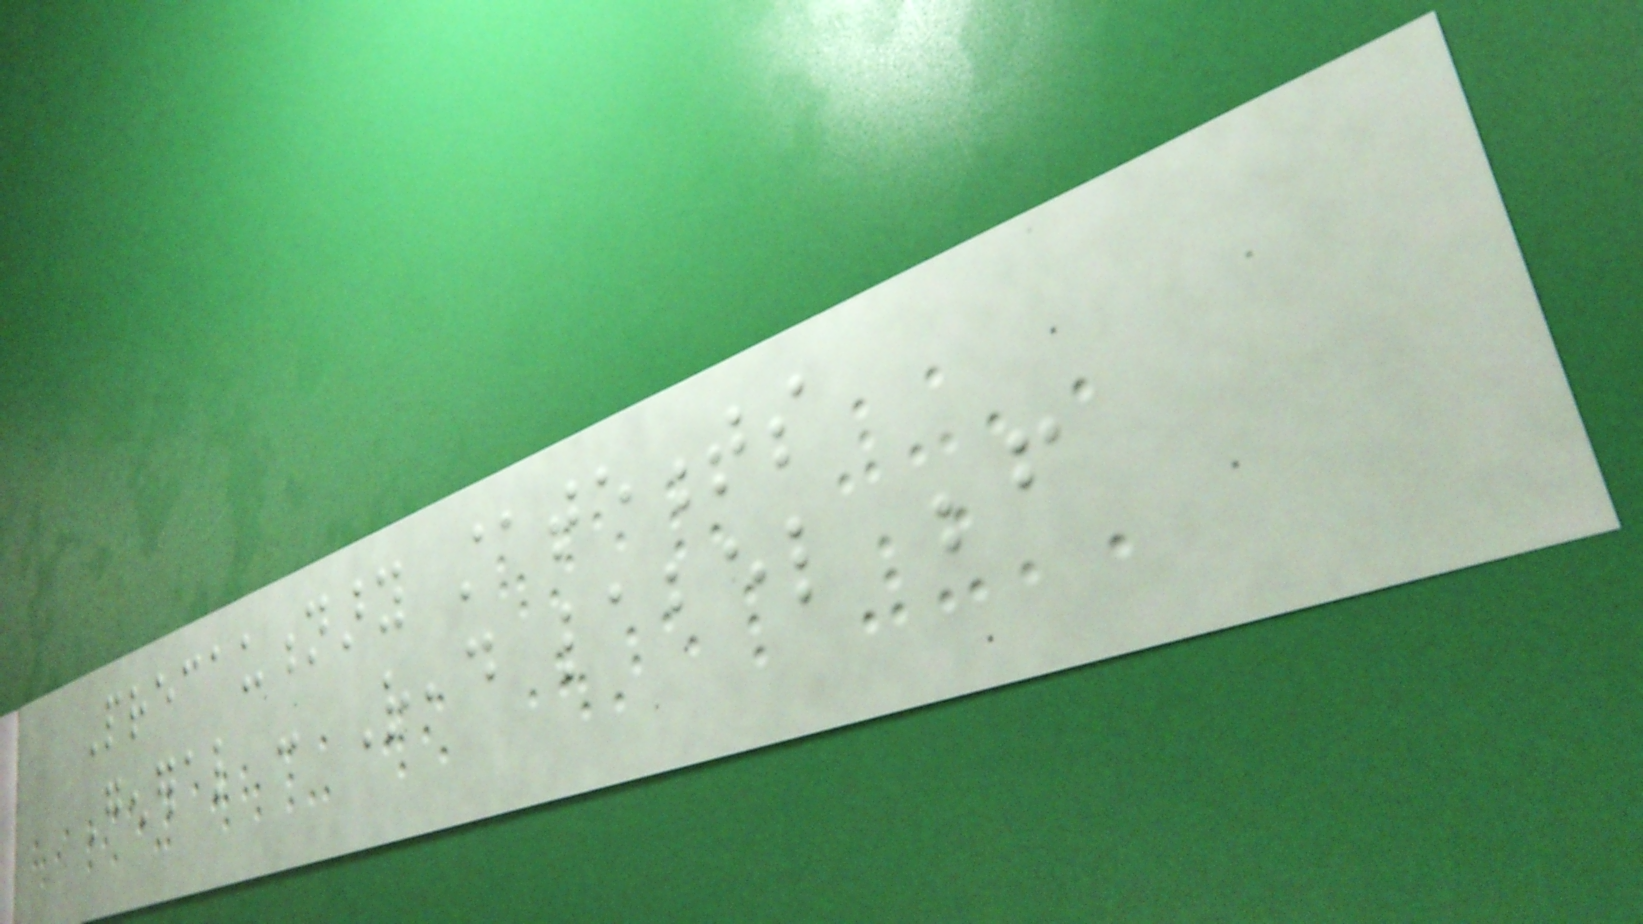Precautionary statements
General : Read label before
